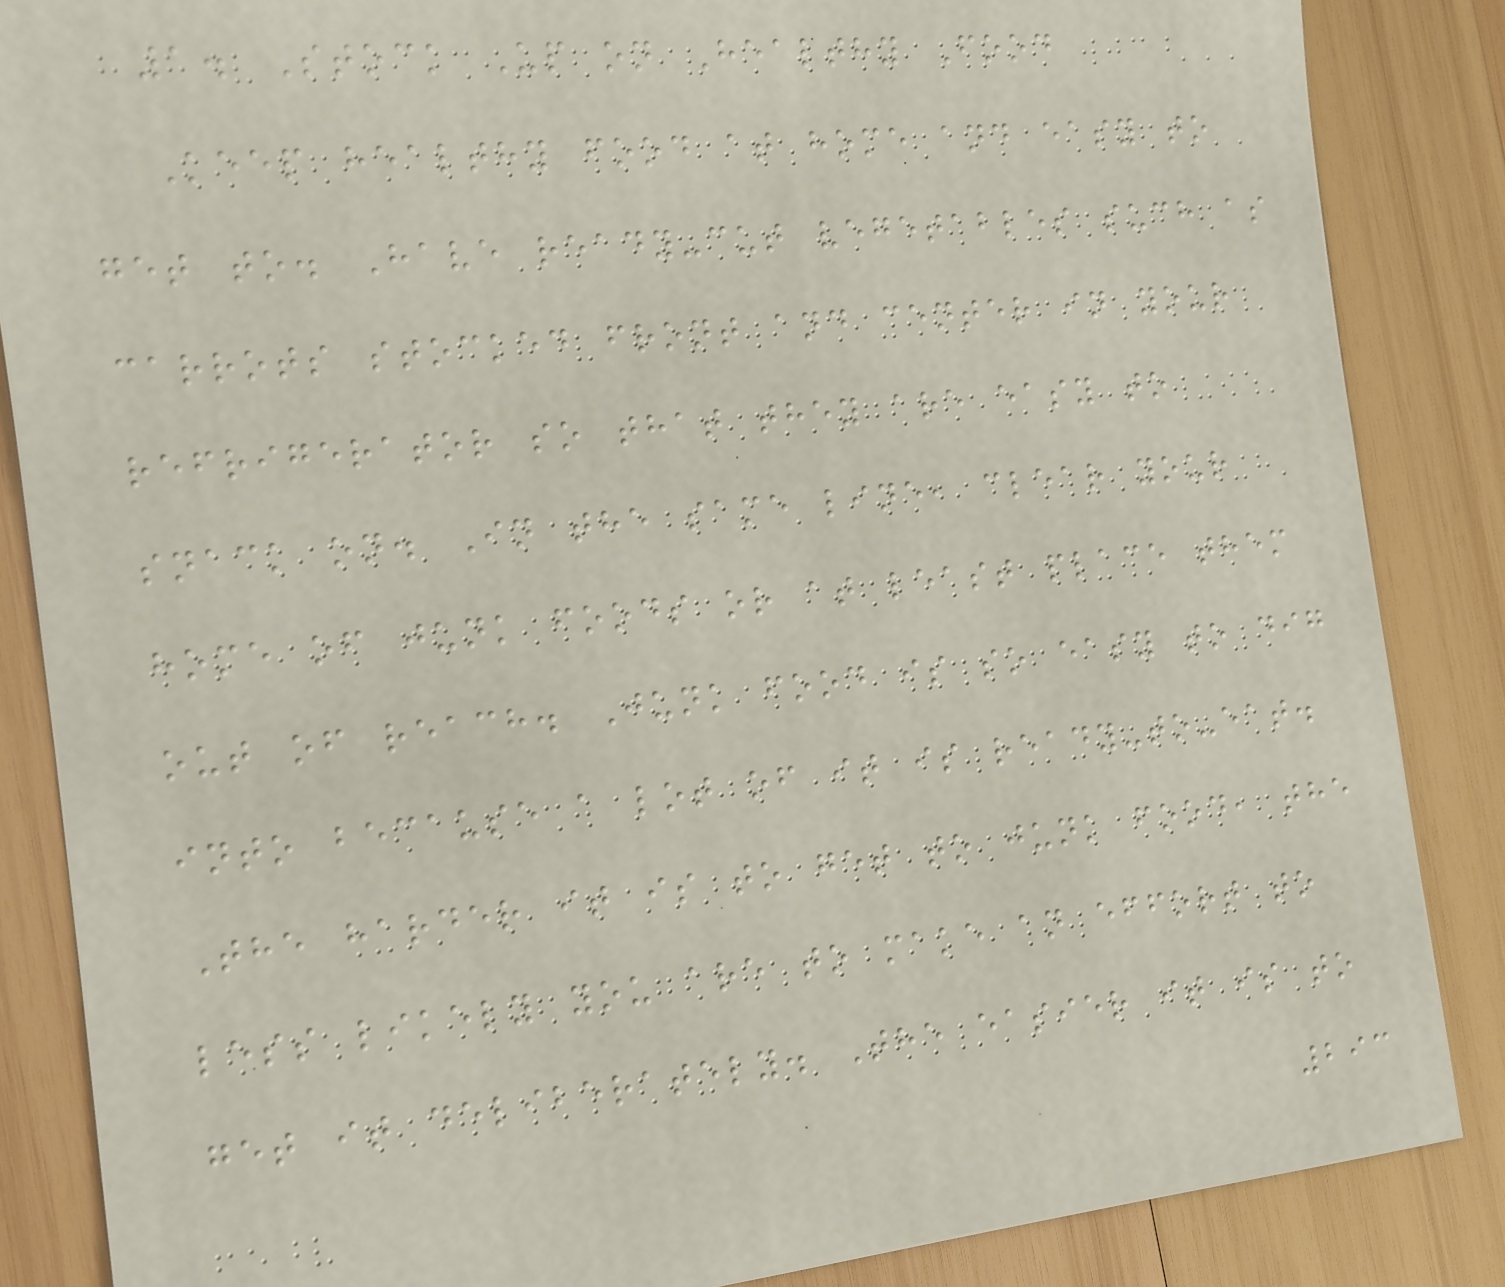1. Stock Up on Healthy Food
Keep healthy food at home and easy to
get to. Have ready-cut vegetables such as
carrots stocked front and center in your
refrigerator so that they are easy to
snack on. In the same line, clear your
home of junk foods or at least place them
out of reach. Junk food is so easy to dig
into because a lot of it is ready-to-eat.
The harder it is to get to junk food, the
less likely you are to make an effort to
get it deliberately. The easier it is to
293
